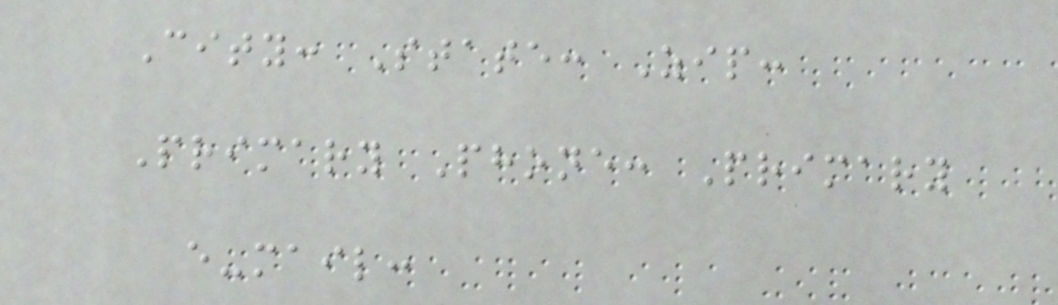City: State: Zip:
Primary Phone: Primary
e-mail:
